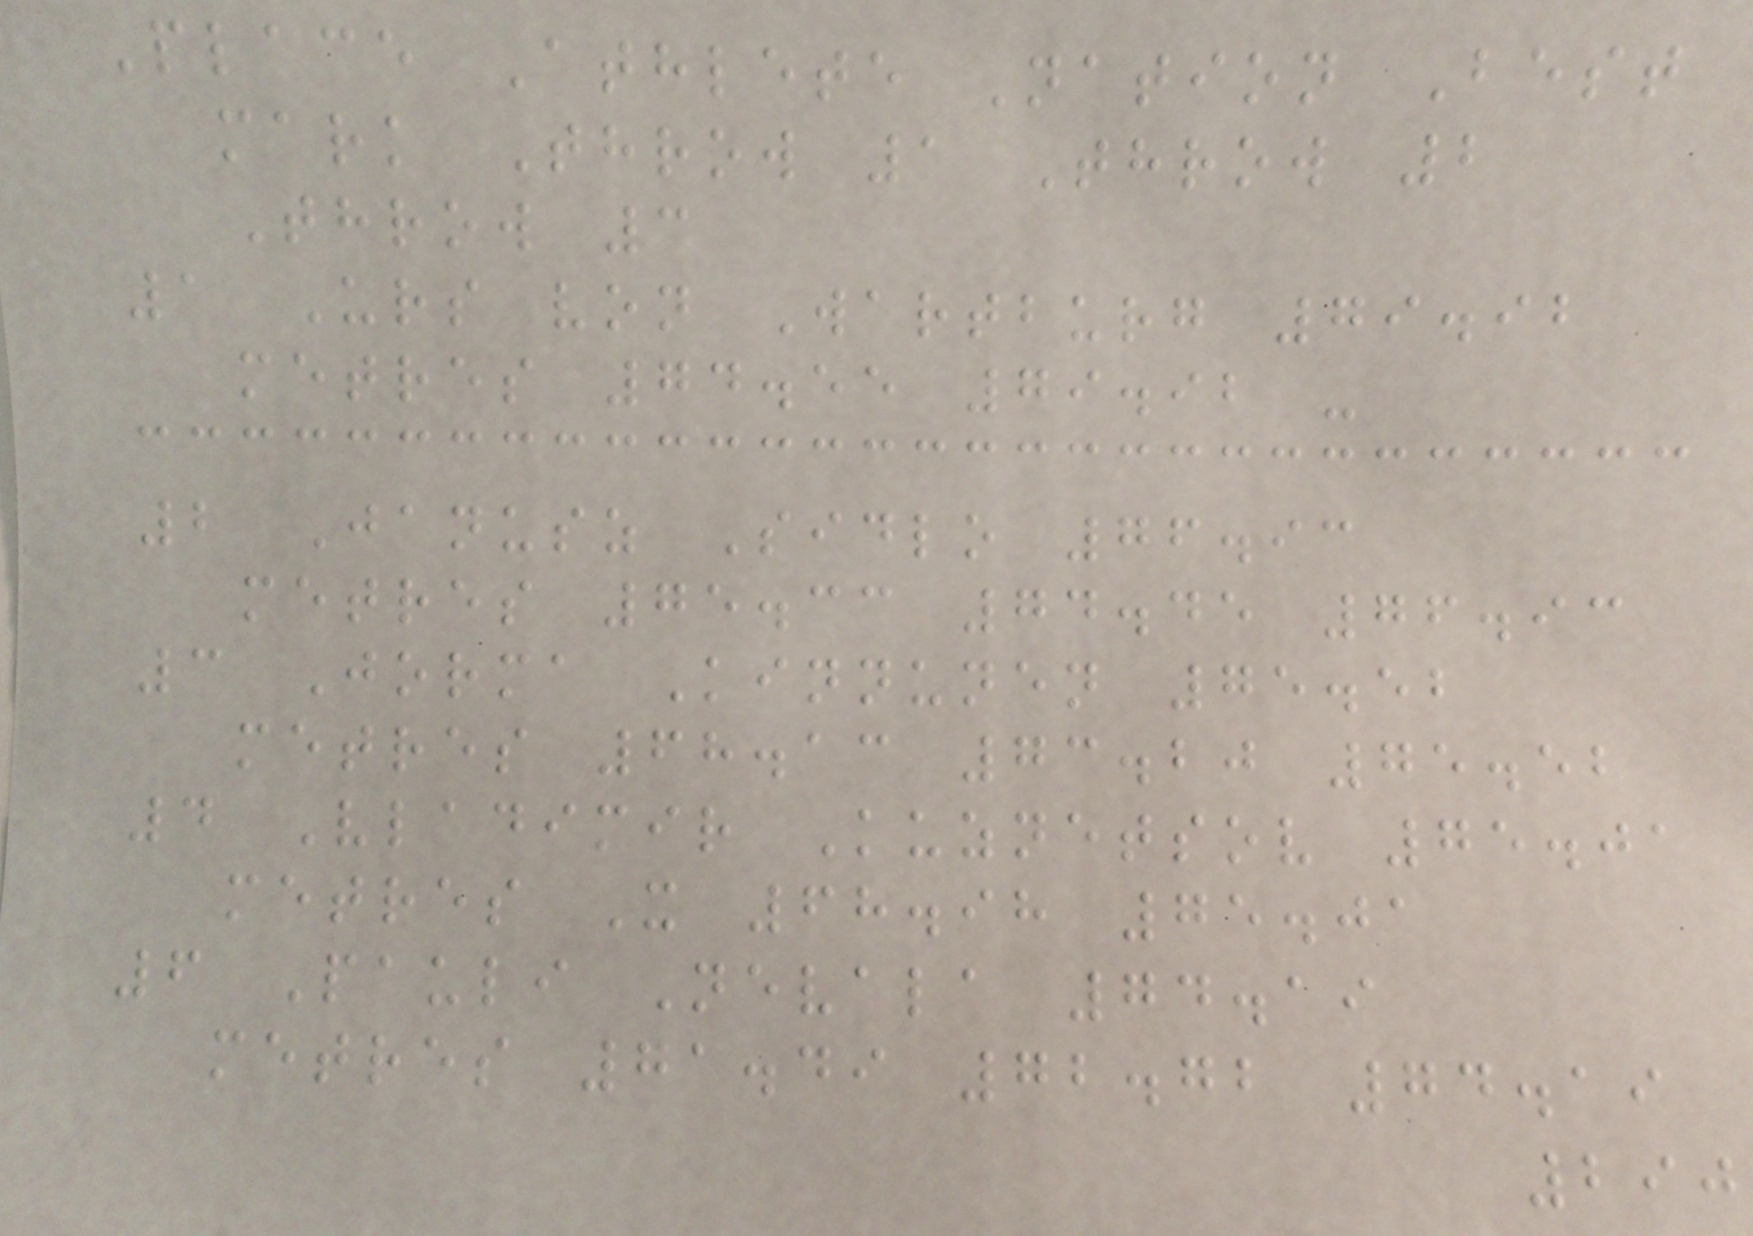Place Athlete Nation Best
mark Throw 1 Throw 2
Throw 3
1 Urs von Wartburg 79.92
metres 74.55 79.92 -
2 Janusz Sidlo 76.93
metres 75.33 74.45 76.93
3 Jorma Kinnunen 75.52
metres 68.13 73.20 75.52
4 Vladimir Kuznetsov 75.01
metres X 68.98 75.01
6 Pauli Nevala 74.19
metres 71.49 72.72 74.19
290
